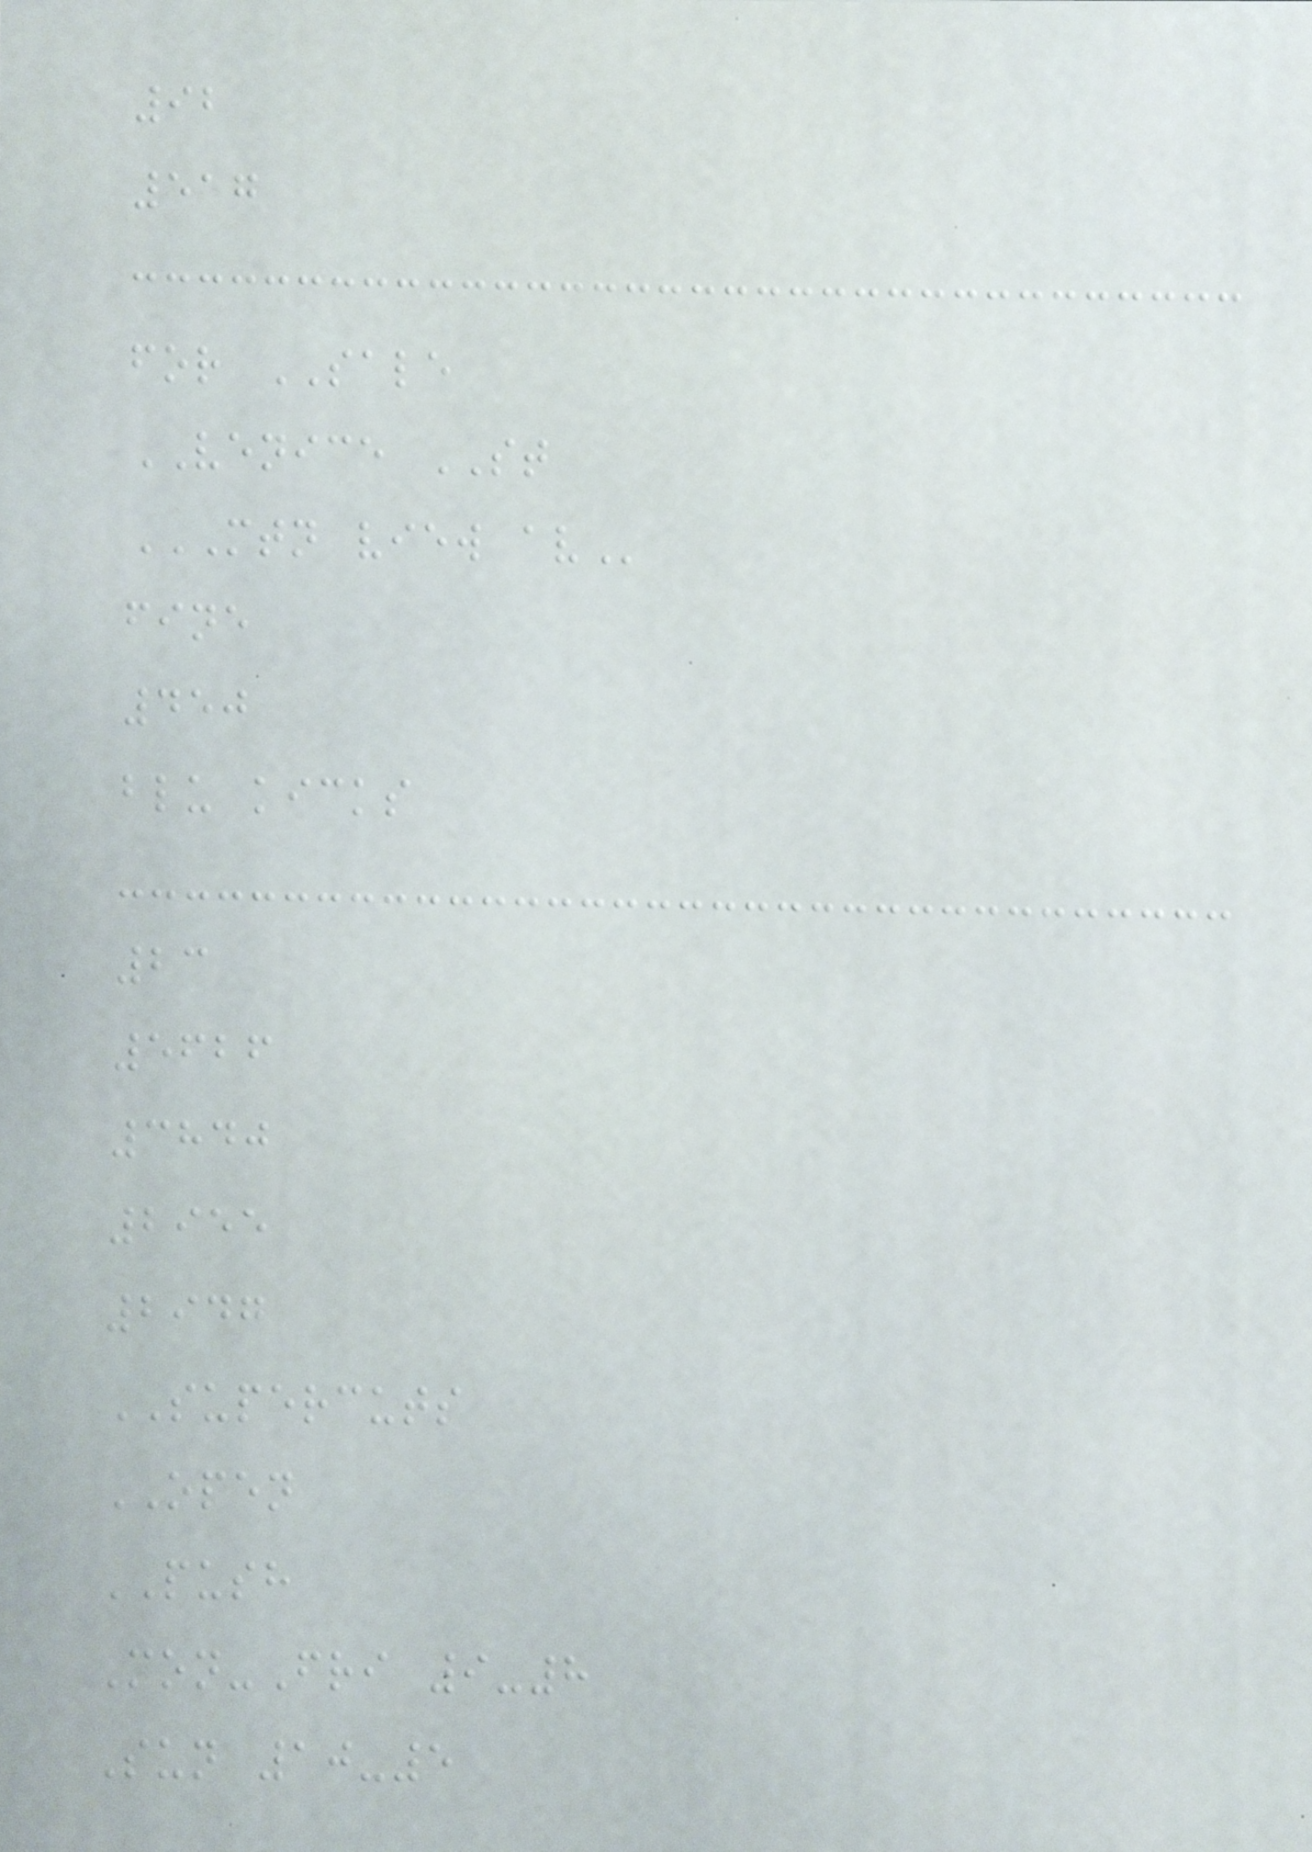92
517
for SALE
VENICE ST
MTN VIEW AV
fine
450
blu kicks
23
5626
3840
2955
2947
SUPERCUTS
OPEN
PUSH
Mon-Fri 9-8
Sun 10-5
